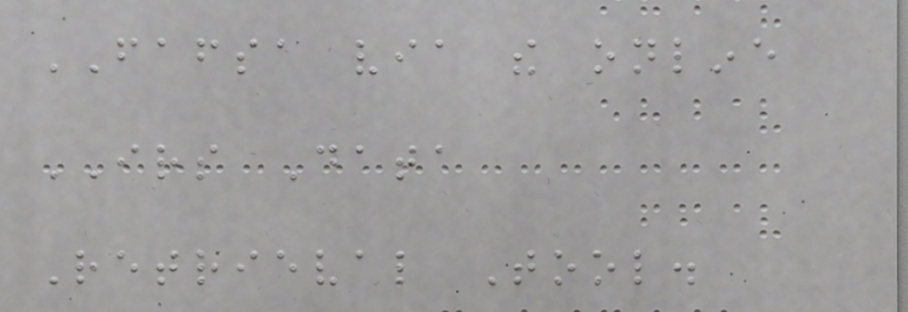FAFSA via the online
IRS Data
Retrieval Tool.
